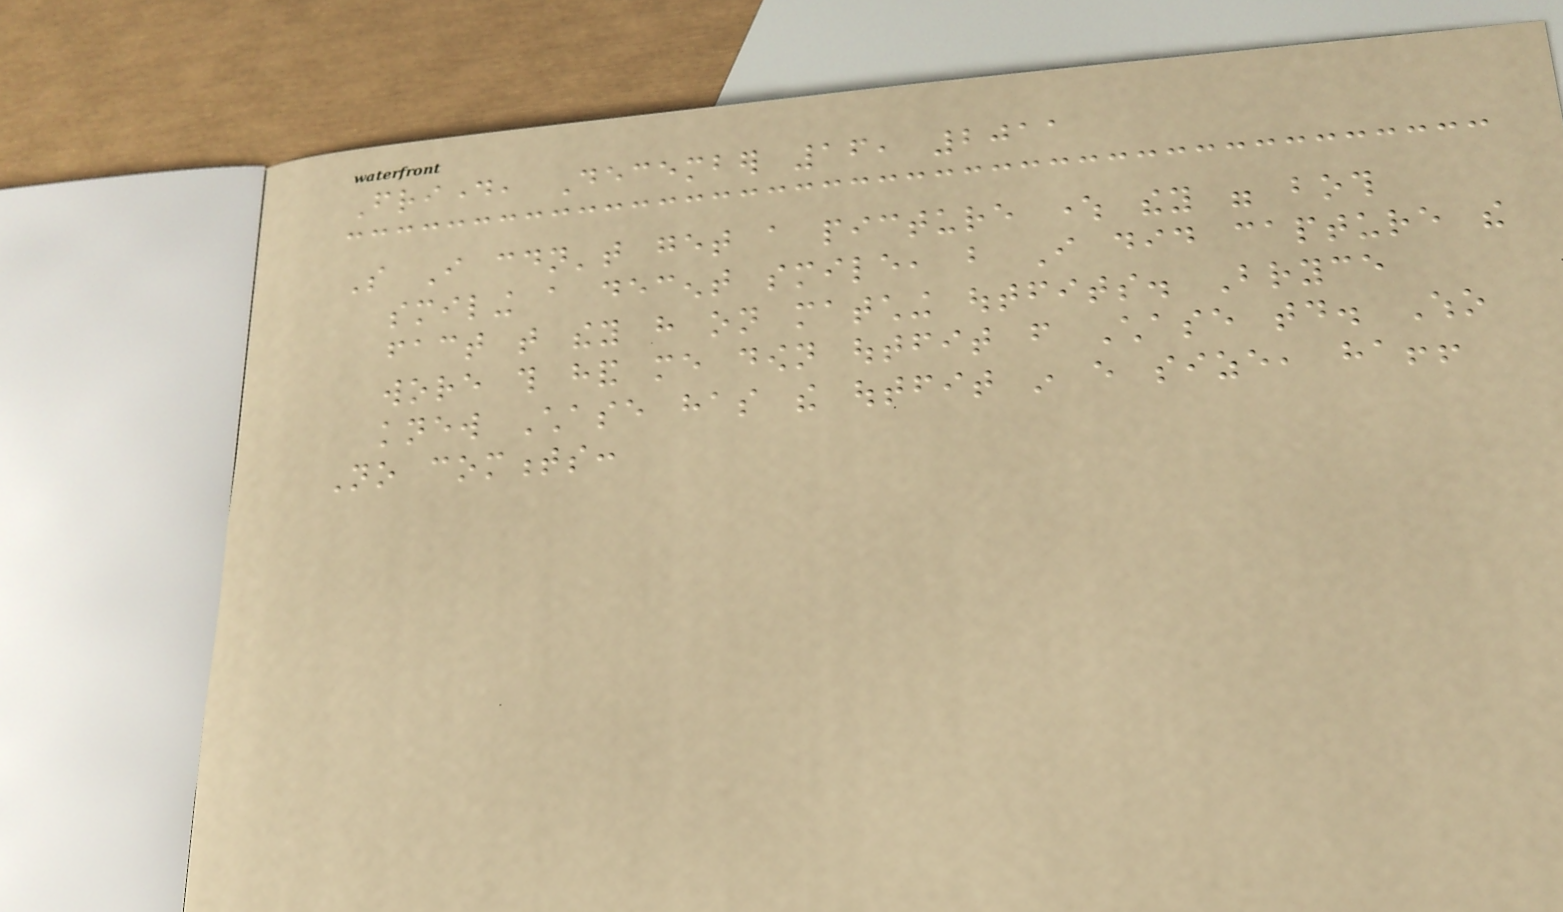Friday, December 16, 2011
So I couldn't get a picture where they were both
smiling a decent smile, but I did capture the
fact that they have on matching outfits. Bryce
wore this hand me down outfit from Chase today. Who
knew Chase has the outfit in every size, ha!!
No comments:
